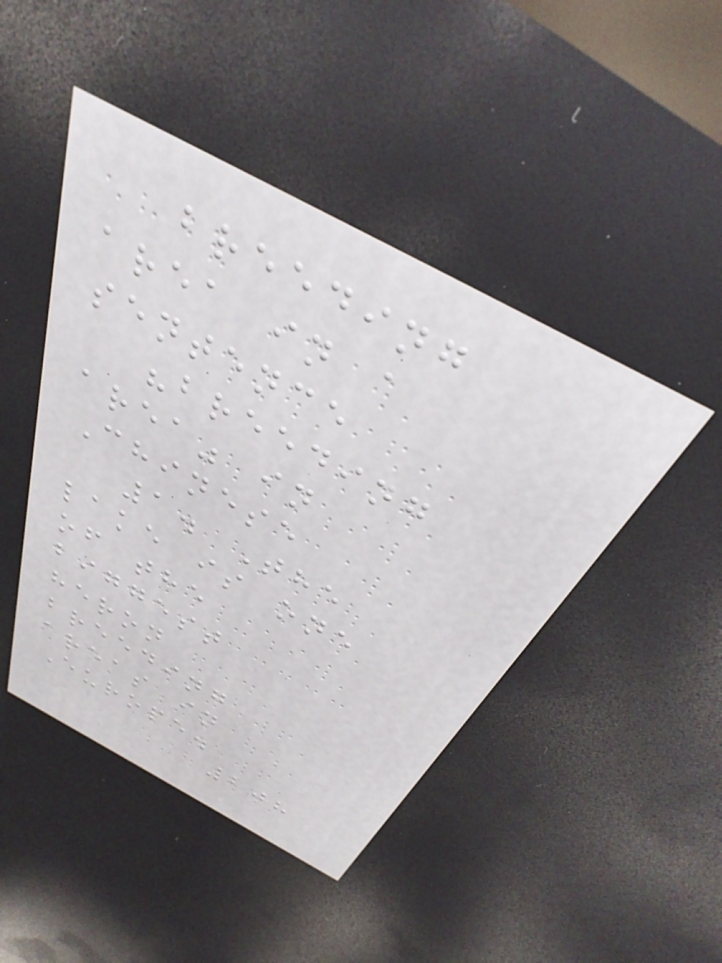breeding
area in a
sentence
"breeding
area" in
Chinese
1. The
lake is one
of the
biggest
heron
breeding
areas in
Europe.
208
